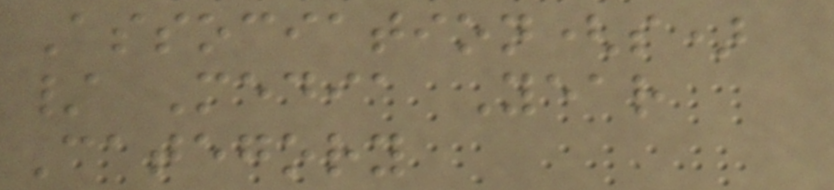Association(s)
/ Media Year
Category
